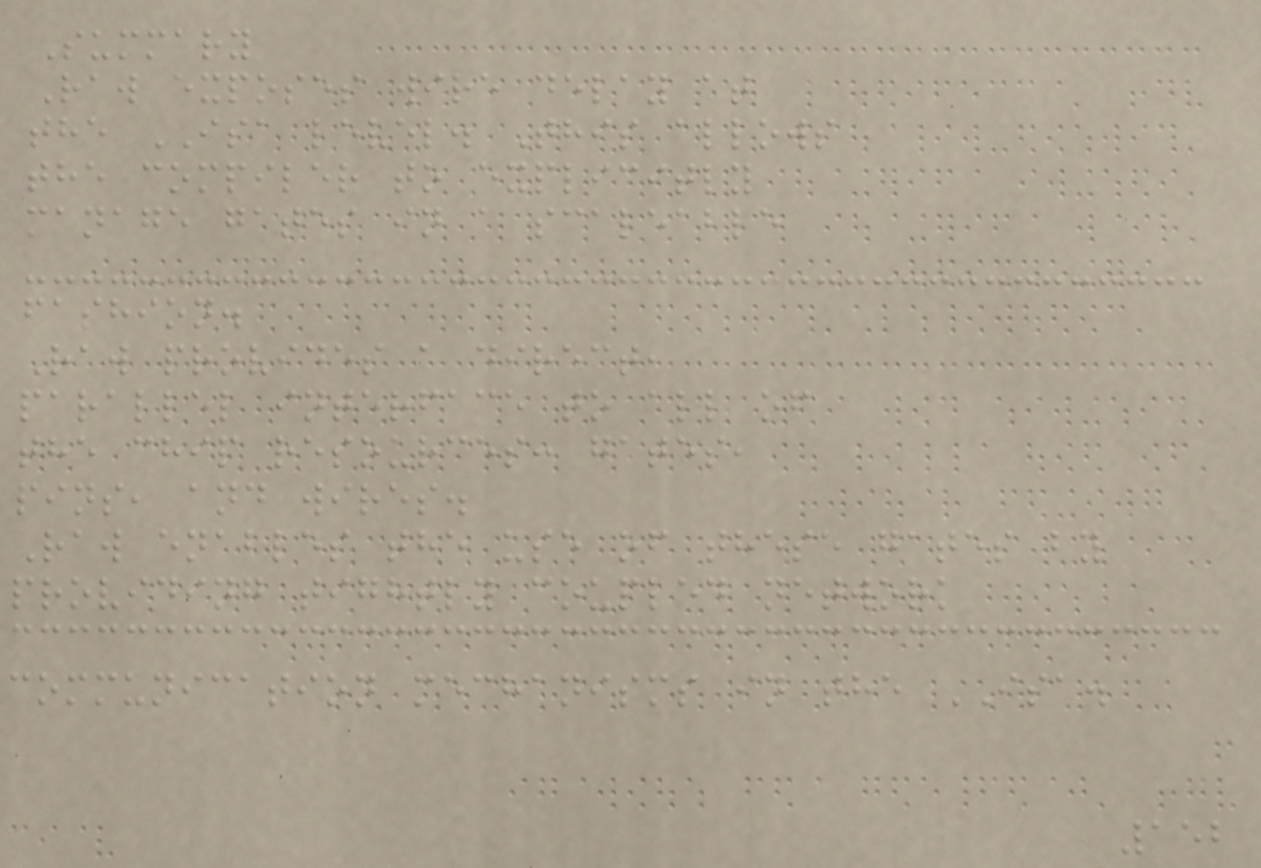Summary
Raw exposes wire delay at
the ISA level. This allows
the compiler to explicitly
manage gates in a scaleable
fashion.
Raw provides a direct,
parallel interface to all of
the chip resources: gates,
pins, and wires.
Raw enables the use of these gates by
providing tightly coupled network
communication mechanisms in the ISA.
152
